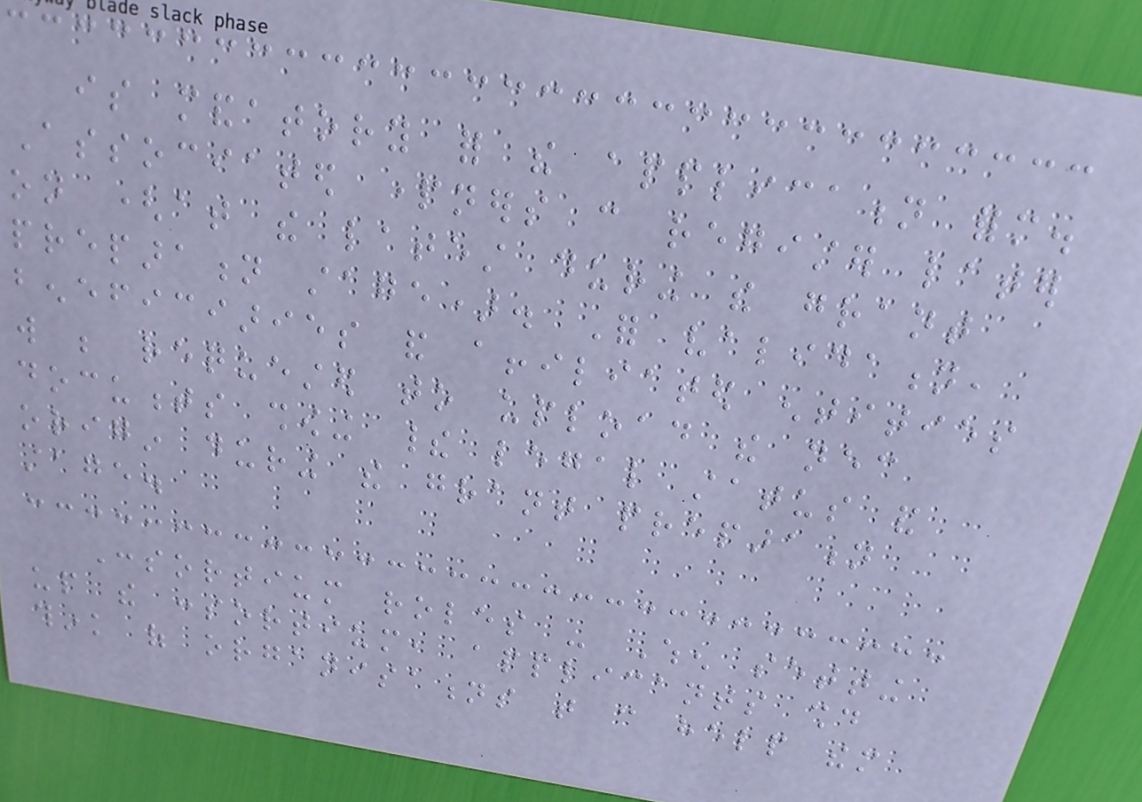is mandatory for the application form.
Associated partners can register later
on (at the latest during the grant
preparation stage). For validation,
beneficiaries and affiliated entities
will be requested to upload the necessary
documents showing their legal status and
origin during the grant preparation
stage.
Consortium roles - When setting
up the consortium, applicants should
think of organisations that can help them
